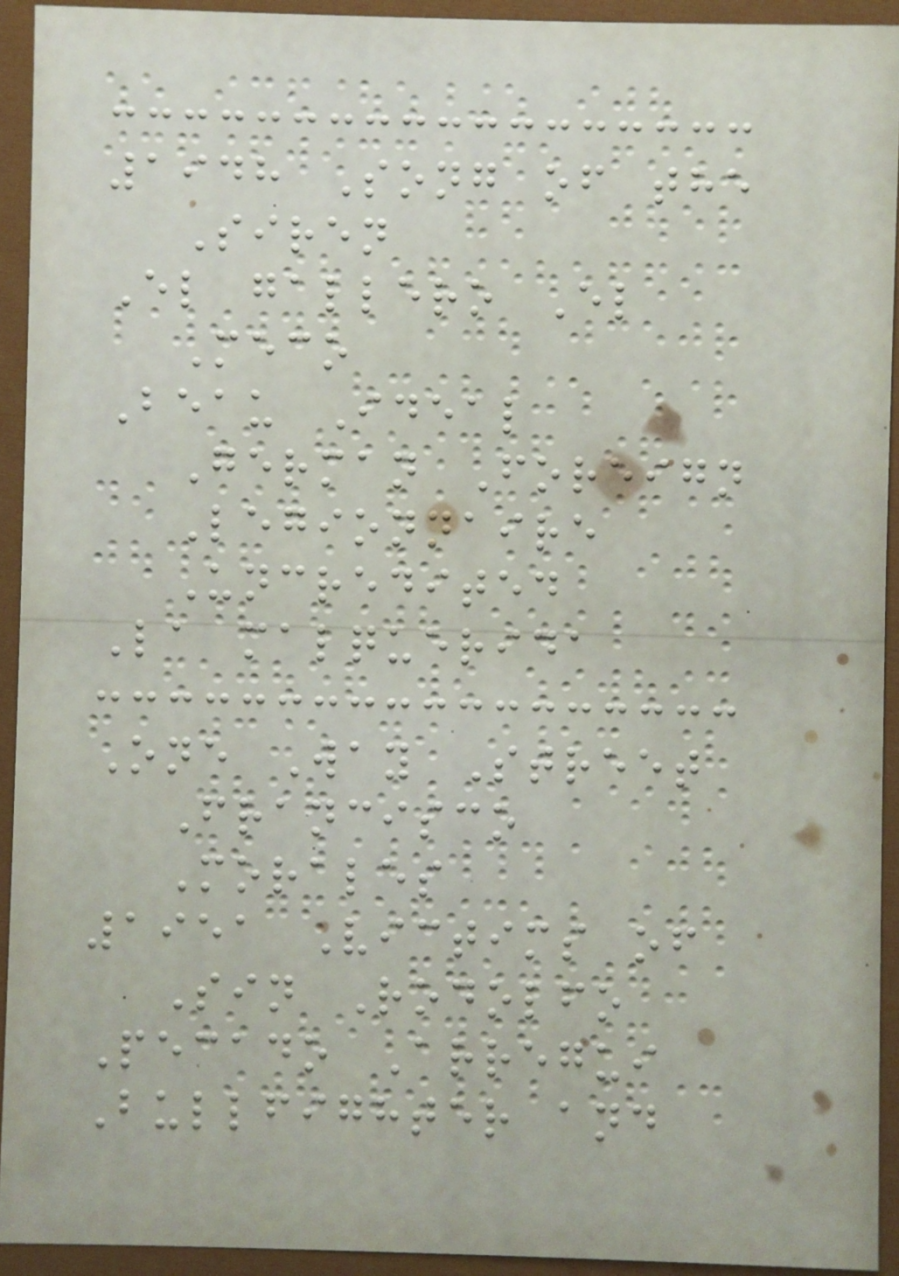1948 Song of the
Siren
El gallero El
Meco
Beau Ideal
German Foreign
Legionnaire
Uncredited
La malquerida
One Way Street
Francisco
Morales
1951 Victims of
Sin Rodolfo
Pecado Arregui
Bullfighter and
